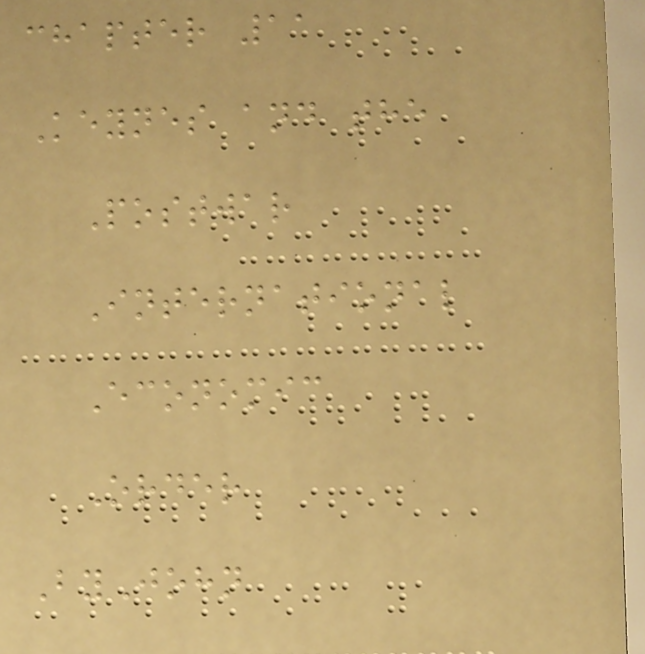chapter 11
Keynes and the
Postwar
International
Economic
Order
ByJohn
